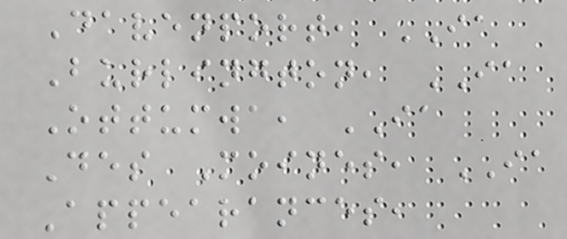Davenport, IA
Burlington, IA
Ottumwa, IA
Des Moines, IA
Appearances,
